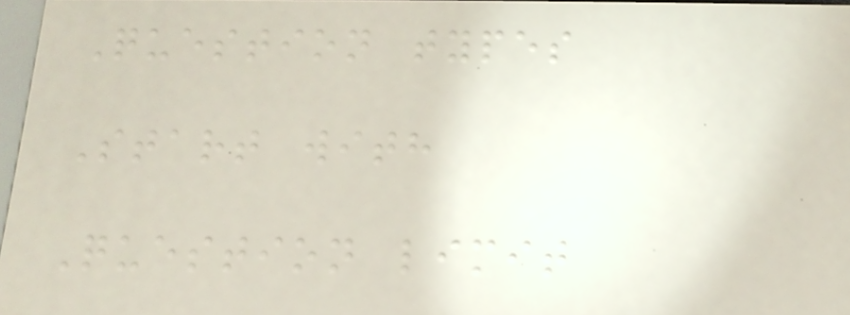Question types
Start with
Question limit
